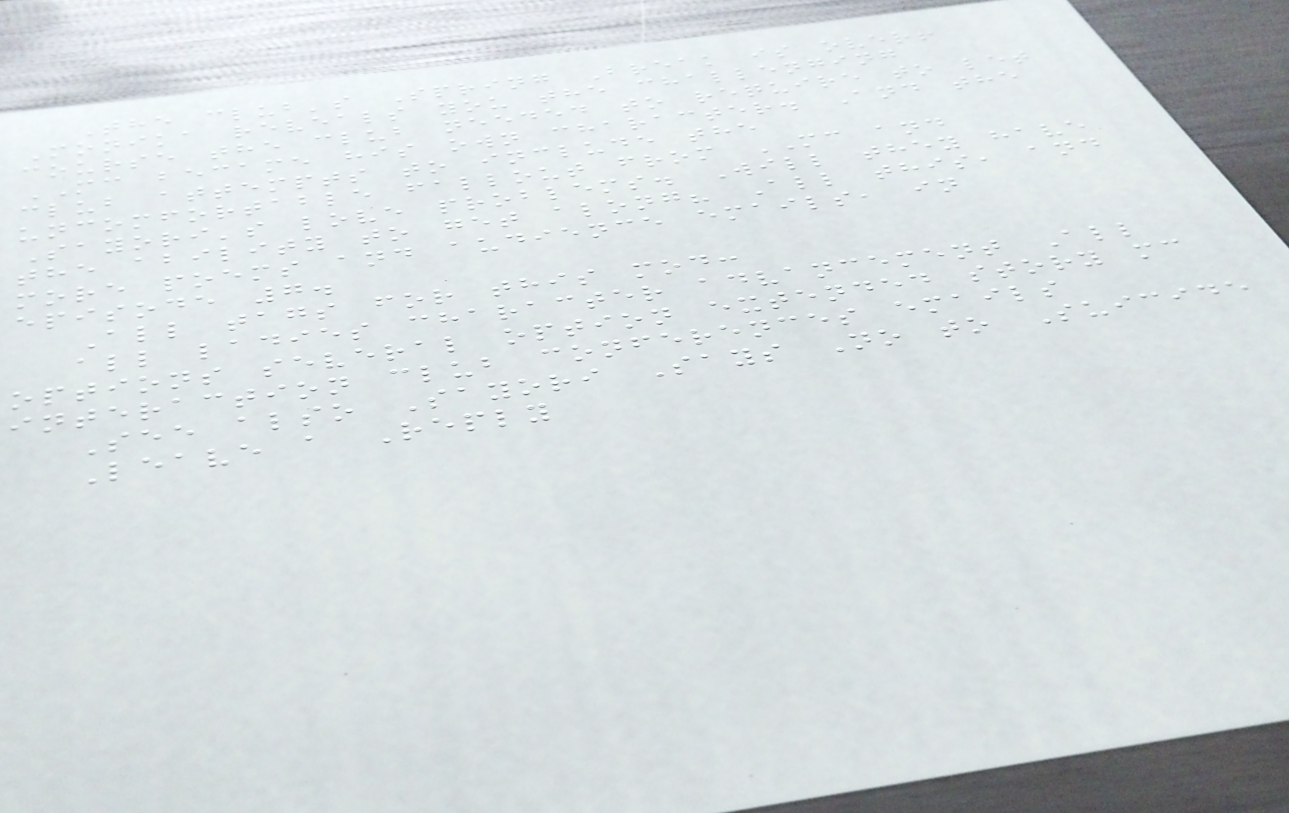The club's Spring Break is over!
Monika reveals you the challenging
course the club needed to require to let
MC became his own character. And the
club attempts to include the
uncomfortable fallout from MC and
Sayori's love problems. Will they have
the ability to get along? All this, and
more poems and audience emails, in
episode 7.
All tags for this mod:
all ladies character advancement All
options several option extended story mc
interaction club conferences emails
See also Sayori Says No to Suicide
Leave a Reply
